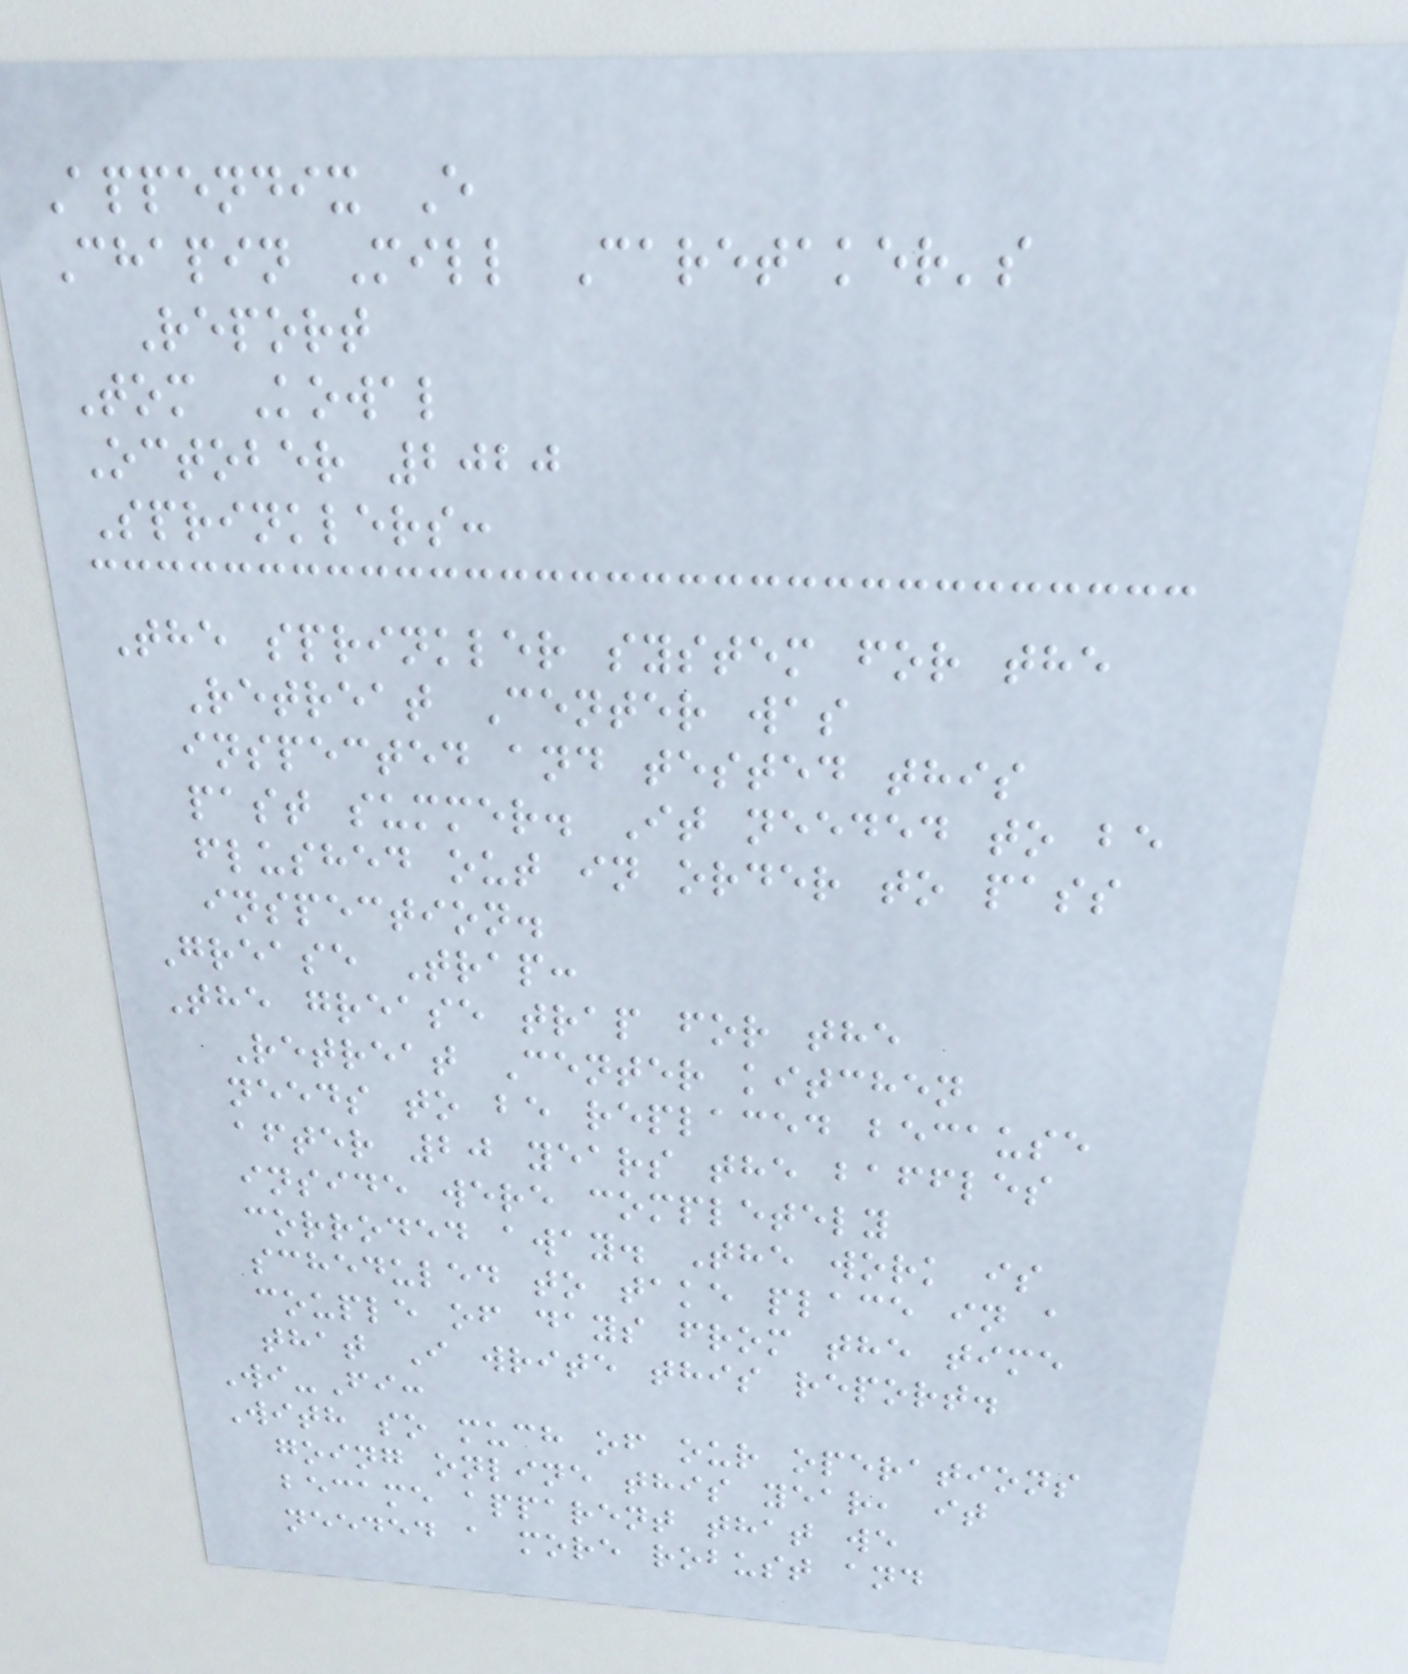Appendix E
Chapin Mill Caretaker's
Report
Tom Kowal
October 2020
Sprinklers:
The sprinkler system for the
Retreat Center was
inspected and tested this
past summer. It needed to be
flushed out in order to pass
inspection.
Grease Trap:
The grease trap for the
Retreat Center kitchen
needs to be replaced because
after 20 years the baffles
inside were completely
corroded away. The work is
scheduled to take place in a
couple of days from the time
that I write this report.
Wi-Fi:
With so much of our operations
going online this year, it
became apparent that we
needed a more robust and
